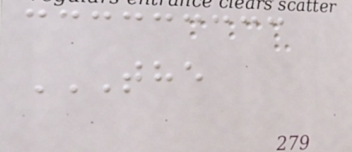THE
